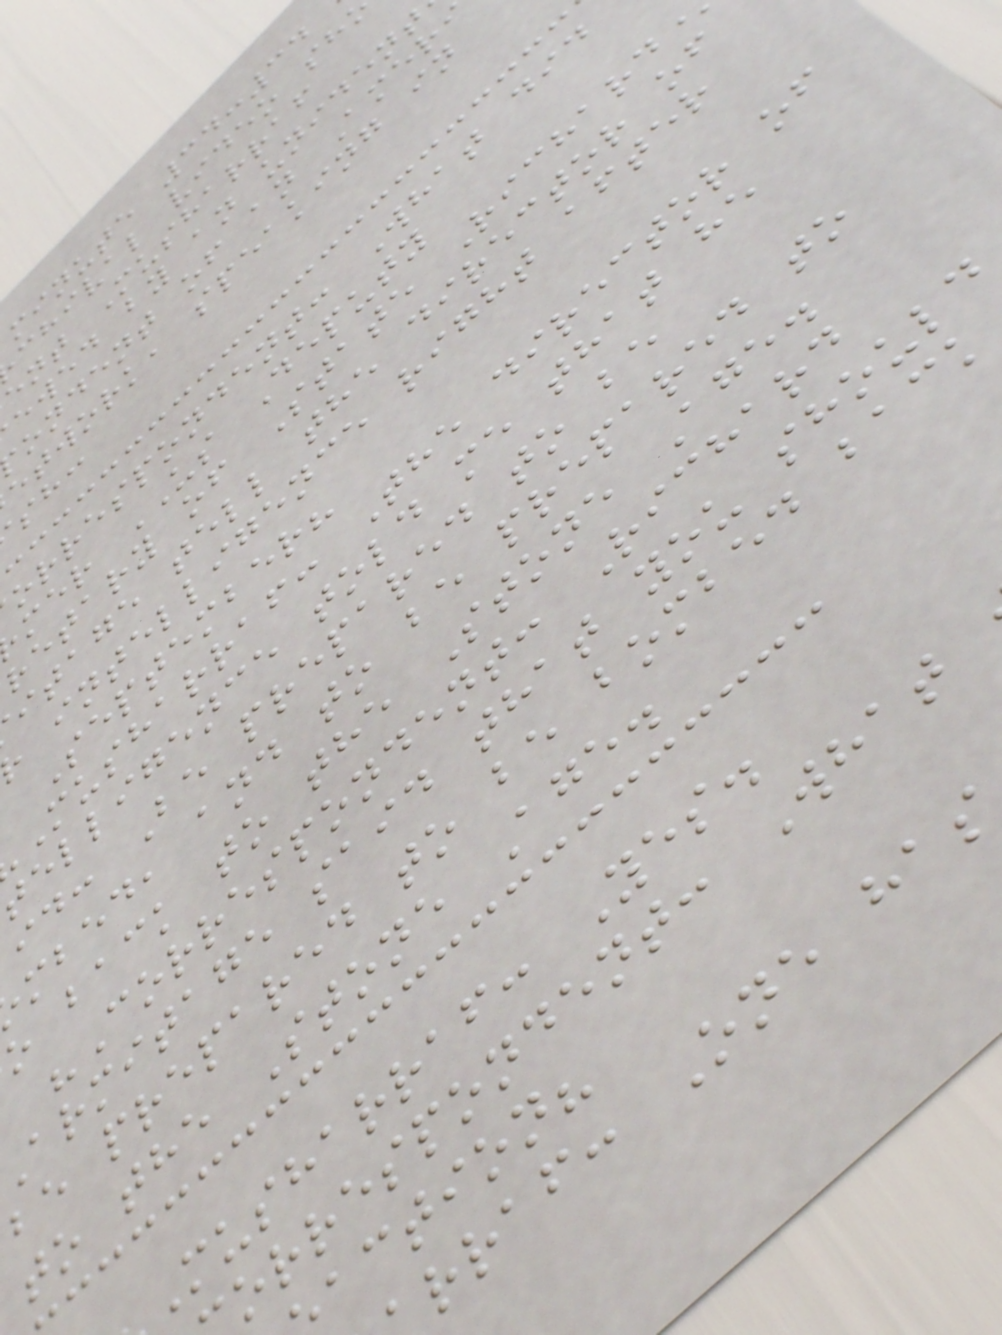minute 34:34
chival video sh
ent Musharraf
ewed by an unident
ondent of an Amer
etwork, speaking in
orrespondent: What did
mer US Deputy
retary of State Richard
itage tell the director of
intelligence right after
September?
Musharraf: The director of
telligence told me that he
id: Be prepared to be
mbed, and to be prepared to
o back to the Stone Age.
"Correspondent: Richard
armitage said that you should
be prepared to be bombed back
to the Stone Age.
Musharraf: Yes.
orrespondent: What
action?
rraf: One has
